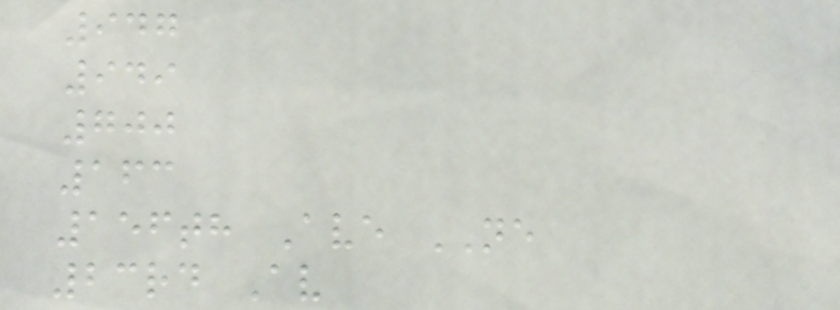947
949
700
163
156th Ave NE
23rd Av
